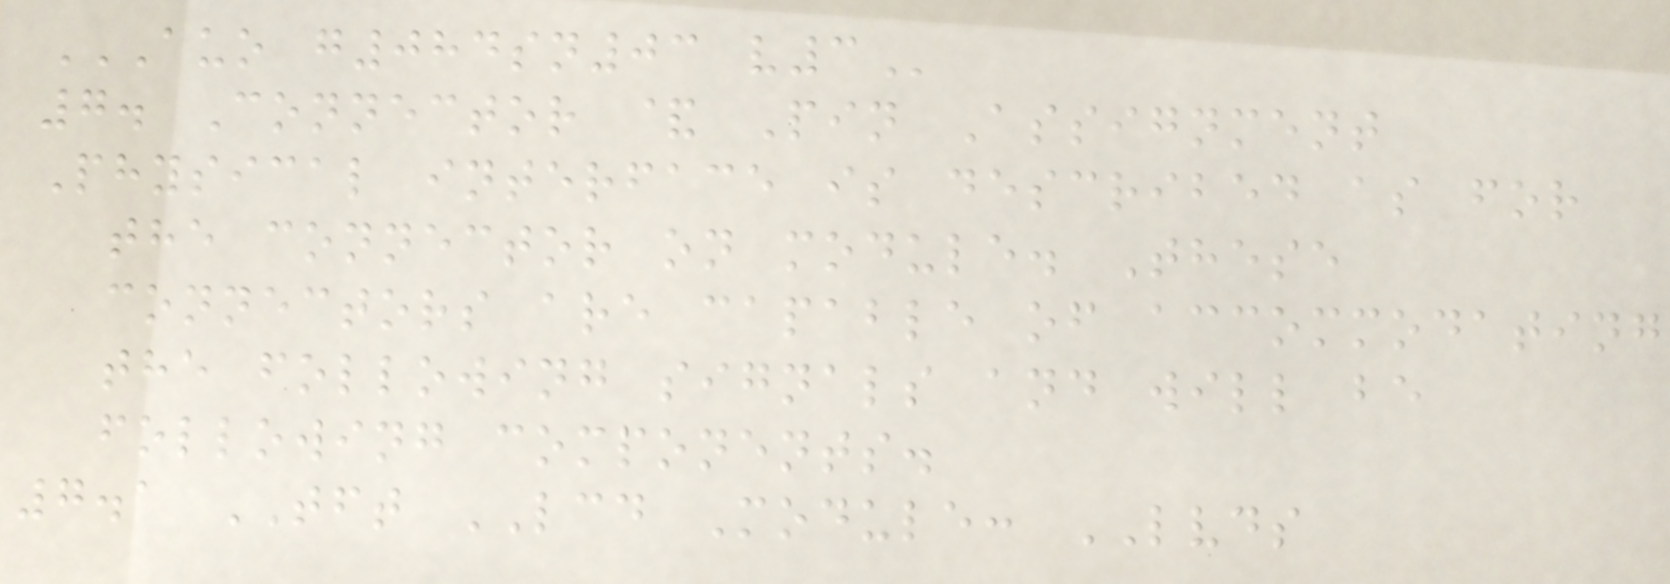AUO G084SN03 V3
7. Connector & Pin Assignment
Physical interface is described as for
the connector on module. These
connectors are capable of accommodating
the following signals and will be
following components.
7.1 TFT LCD Module: LVDS
